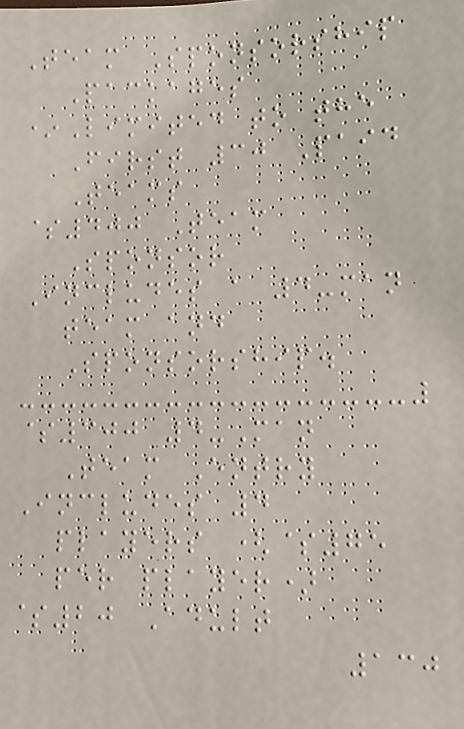Team Sponsorship
Packages
*Limited to the
First 30 Paid
Teams
$400 Team
Sponsor
Includes a 4-man
team and
Sponsorship.
$300 4-Man
Team Entry
Includes 4
players ($75
per player)
$20 Adult
130
